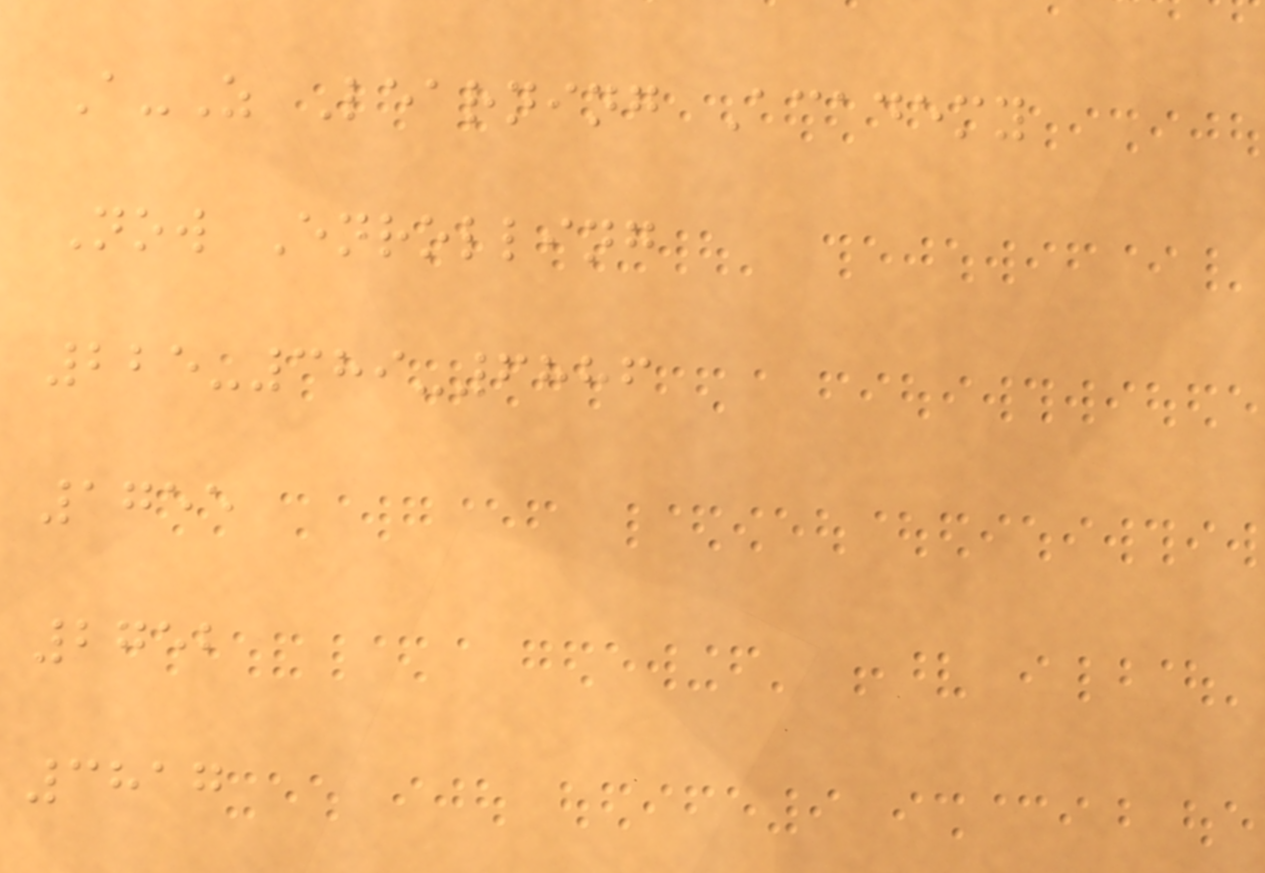A-Z Learning Academy
Now Enrolling
225-389-6886
1755
2752
3817
